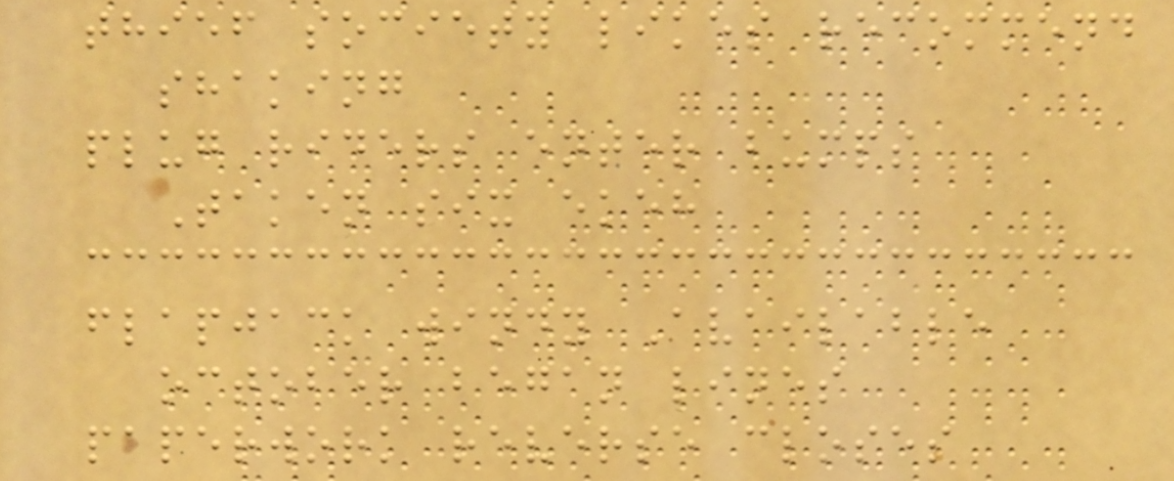thief society likes recommend
shaking
plug riders enter bumps
Taken six ekeh
flapjack windy Available
october began lines
paperwork reverse closes
